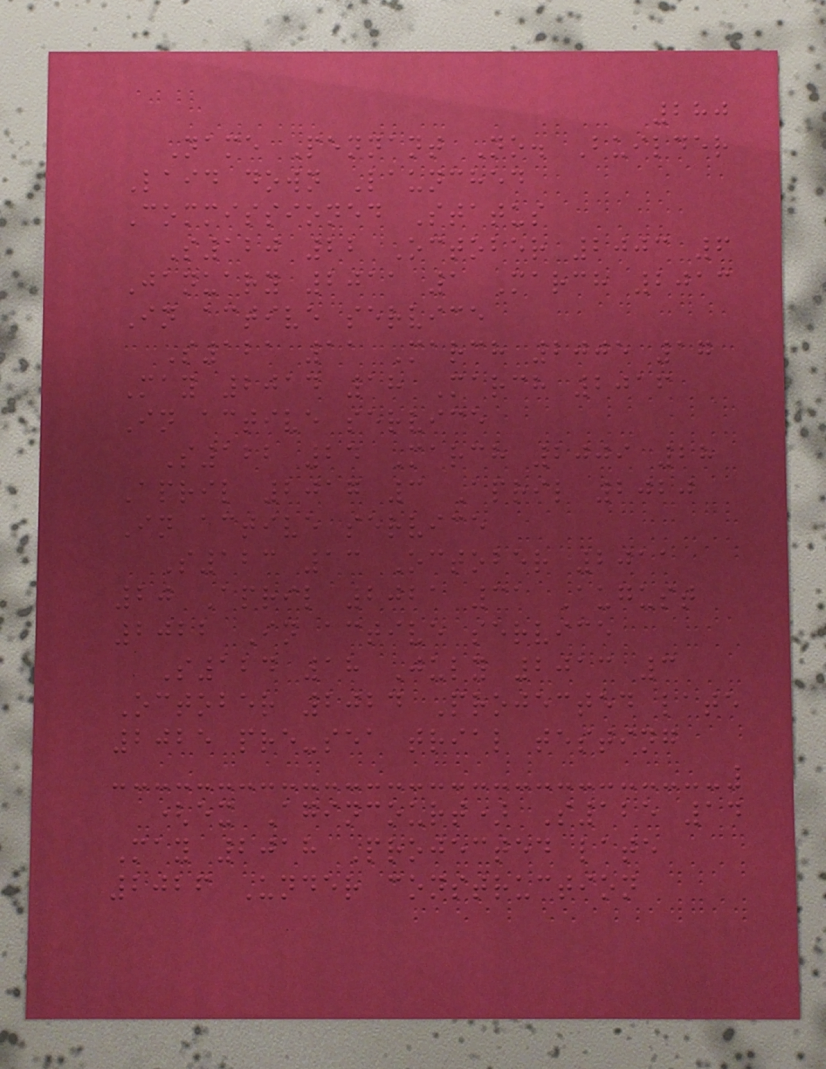280
Name Pennant No. Builder
Laid down Launched
Commissioned Status
S120 22 October 2003 6
January 2011 1 March 2013
In active service
S121 11 March 2005 17
May 2014 18 March 2016
In active service
S122 24 March 2009 28
April 2017 3 April 2020
In active service
S123 13 October 2011
20 April 2021 31 August
2022 In active service
S124 18 July 2013 3
October 2024 Projected late
2025 pre-sea trial testing
(ex Agincourt) S125 14
May 2018 Projected late
2026 Under construction
